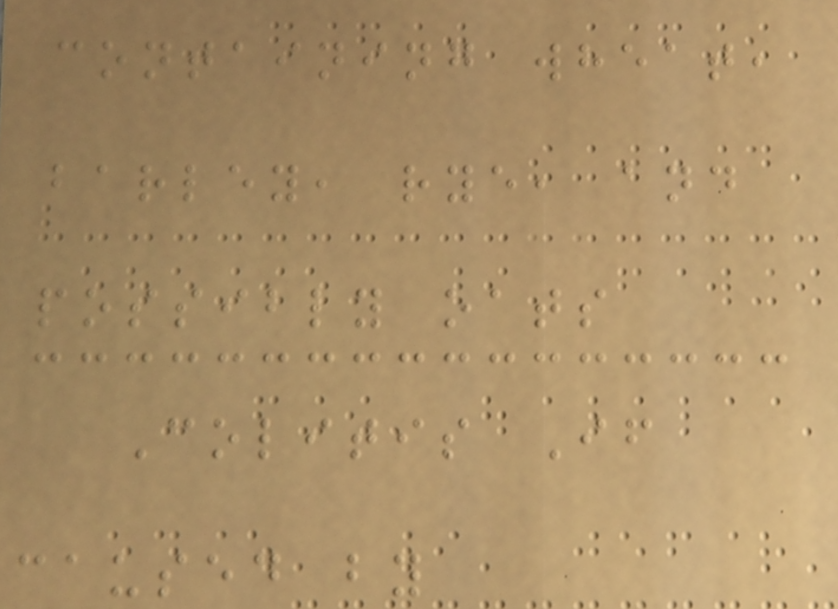containing wheat,
barley, rye, and
possibly oats
Colitis If
caused by
